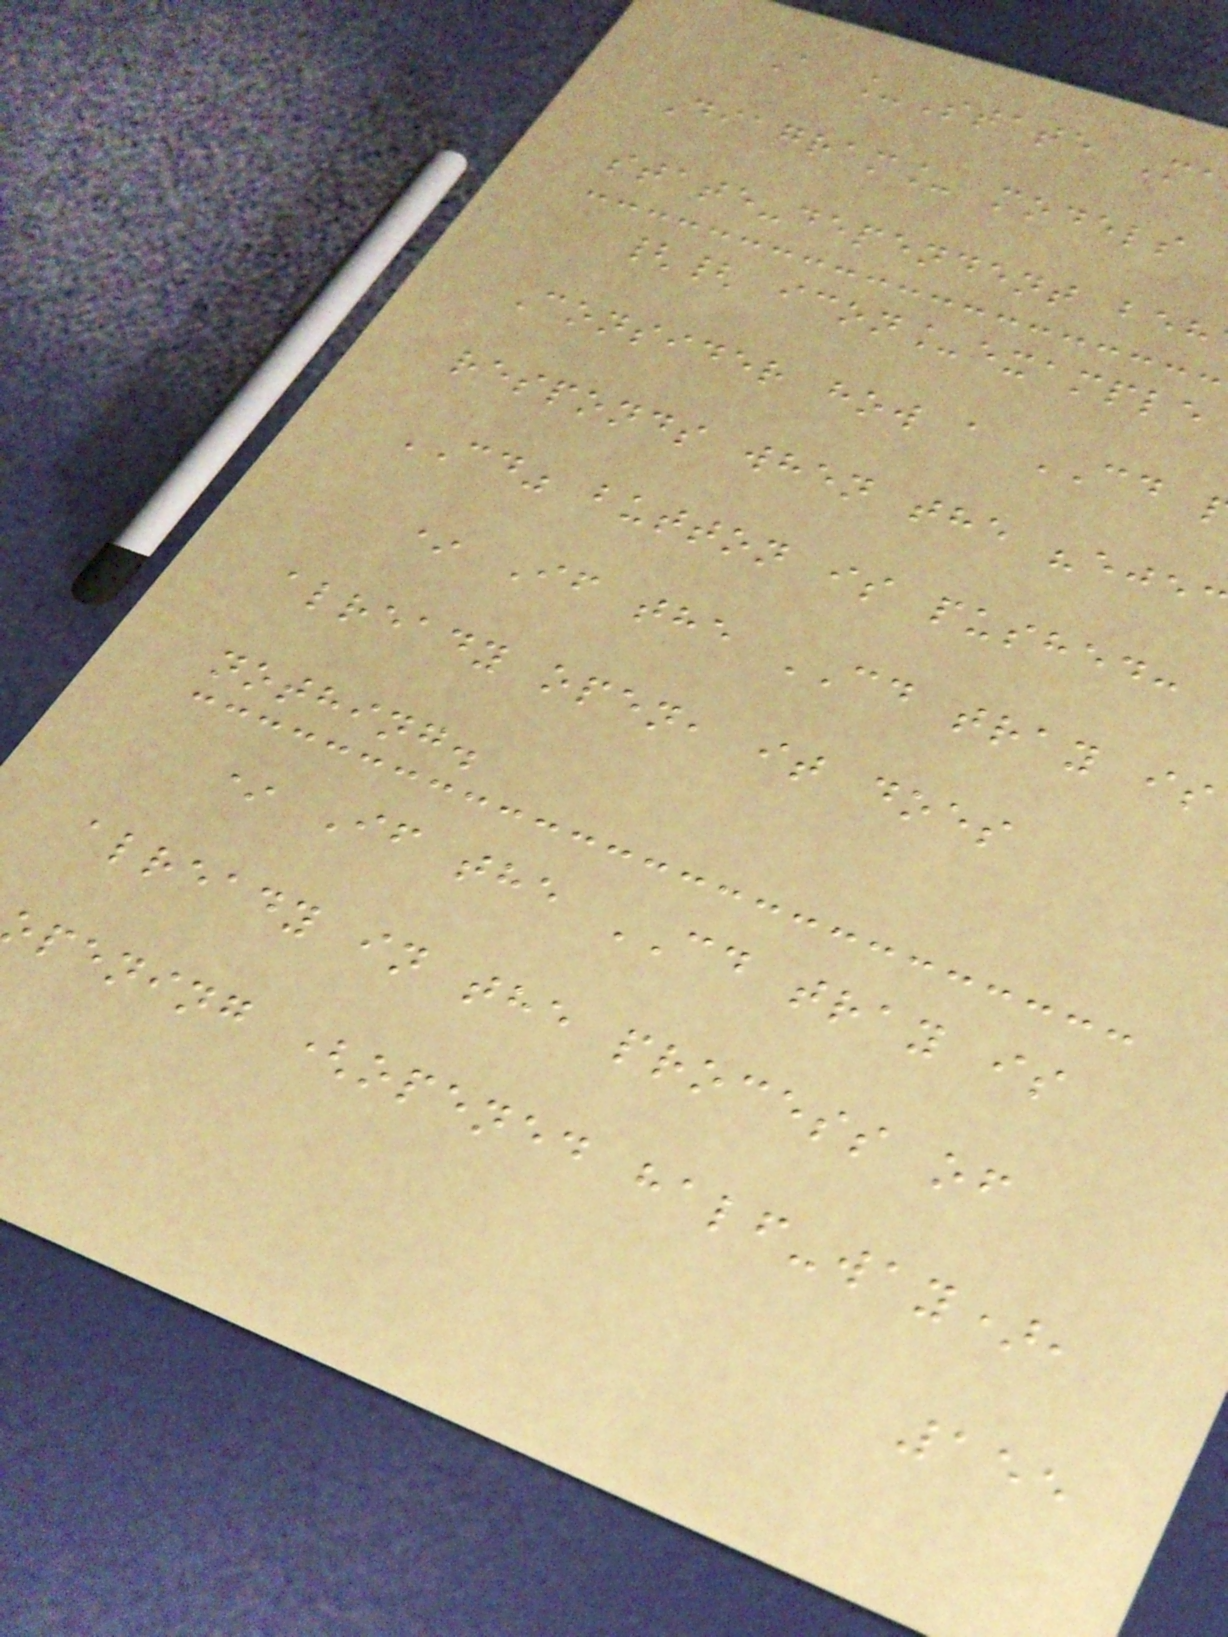A _State Ma
Diagram_ models
state-dependent beh
{{ icon_example
Consider how a CD
responds when the "eje
CD" button is pushed:
* If the CD tray is
already open, it does
nothing.
* If the CD tray is
already in the process of
pening (opened half-way),
155
